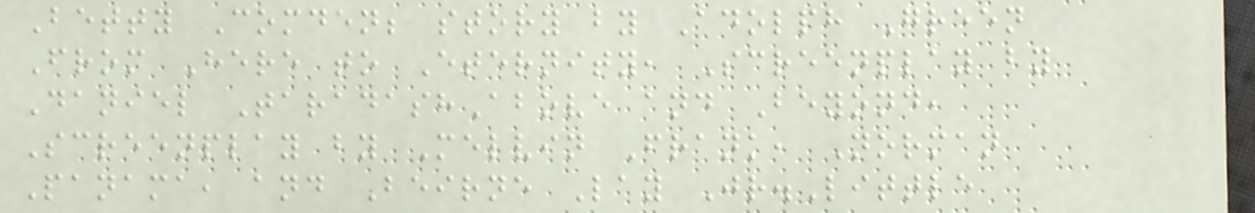Betty Comden; story by Adolph Green
From Here to Eternity, Screenplay by
Daniel TaradashAbove and Beyond,
Screenplay by Melvin Frank, Norman
Panama, and Beirne Lay Jr.Little
